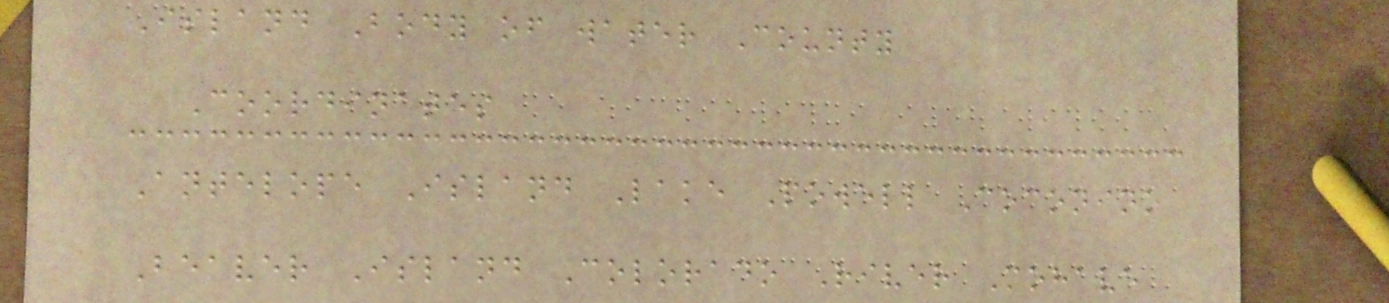Island Body of water County
Coordinates
Antelope Island Lake Powell Coconino
Beaver Island Colorado River Mohave
